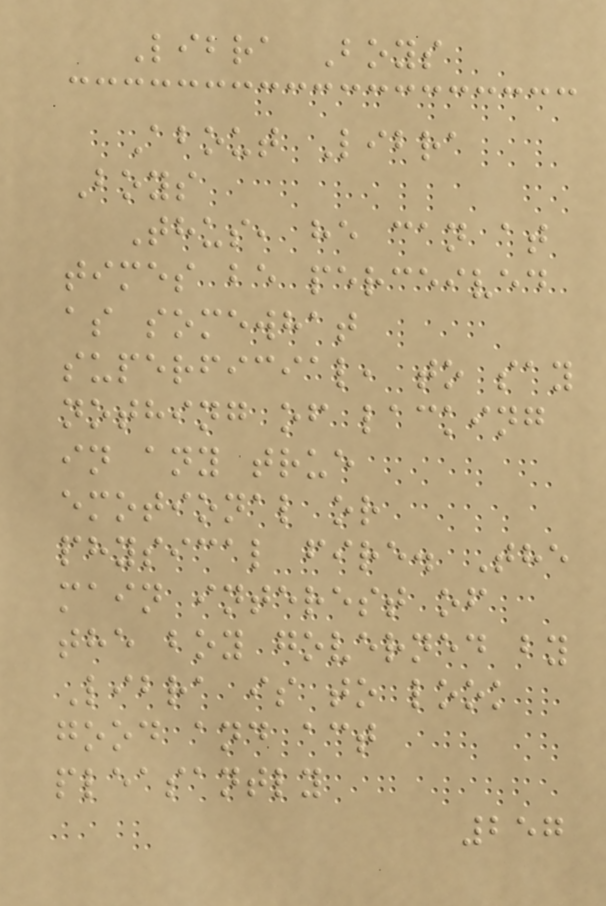Libra Boys
About Libra
Boys
Thus, he can at
times be perceived
as somewhat
superficial, to say
nothing of lacking
in any true
emotional or
physical fire. The
main interest of
the boy governed by
Libra is to look
good and act
pleasantly
257
